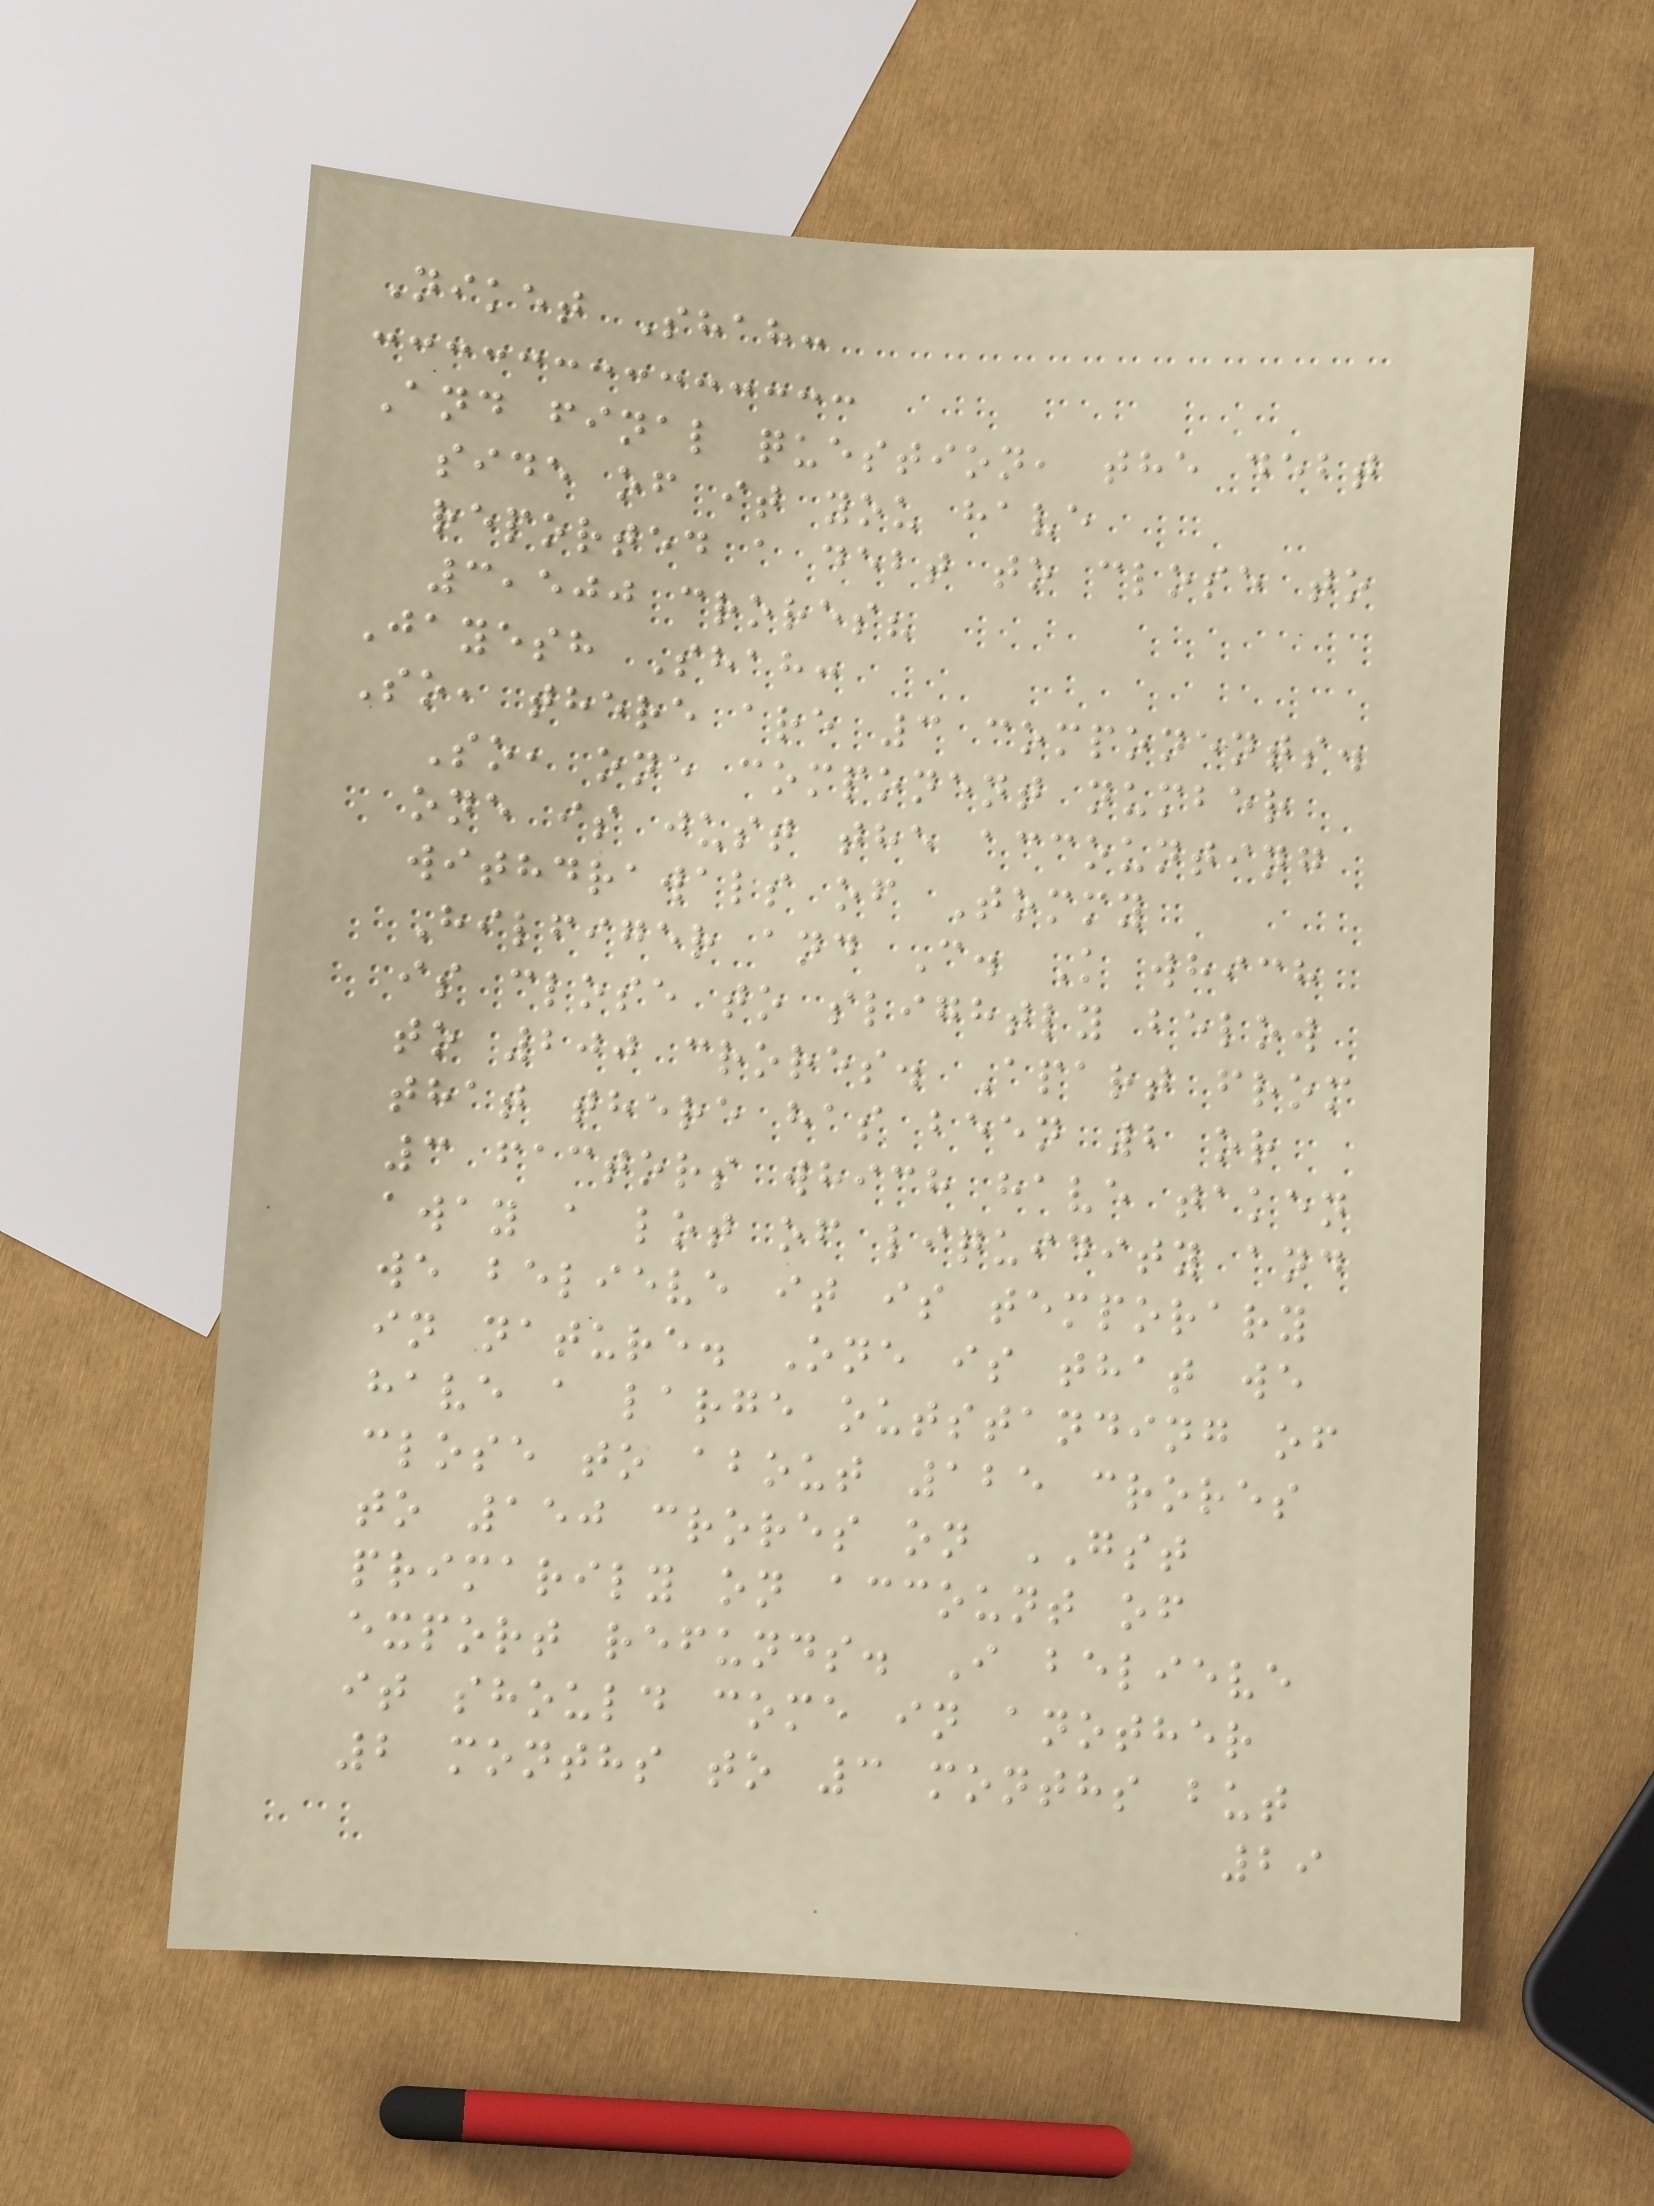Niket Shah:
And final question, the debt
side of it you have
reported a debt to close to
3,500 crores?
Jayesh Shah:
So, there are 3 components.
So, one component number
one is just the accounting
withdrawals of Tommy
Hilfiger and C. K which
is close to slightly below
to 200 crores. Apart from
that there has been 2 or
3 factors which have taken
away a lot of liquidity and
we believe it is temporary
in nature. One is that we
have a large outstanding of
close to about 125 crores
to 150 crores on GST
primarily on account of
export refunds. I believe
it should come in another
2 months to 3 months but
29
